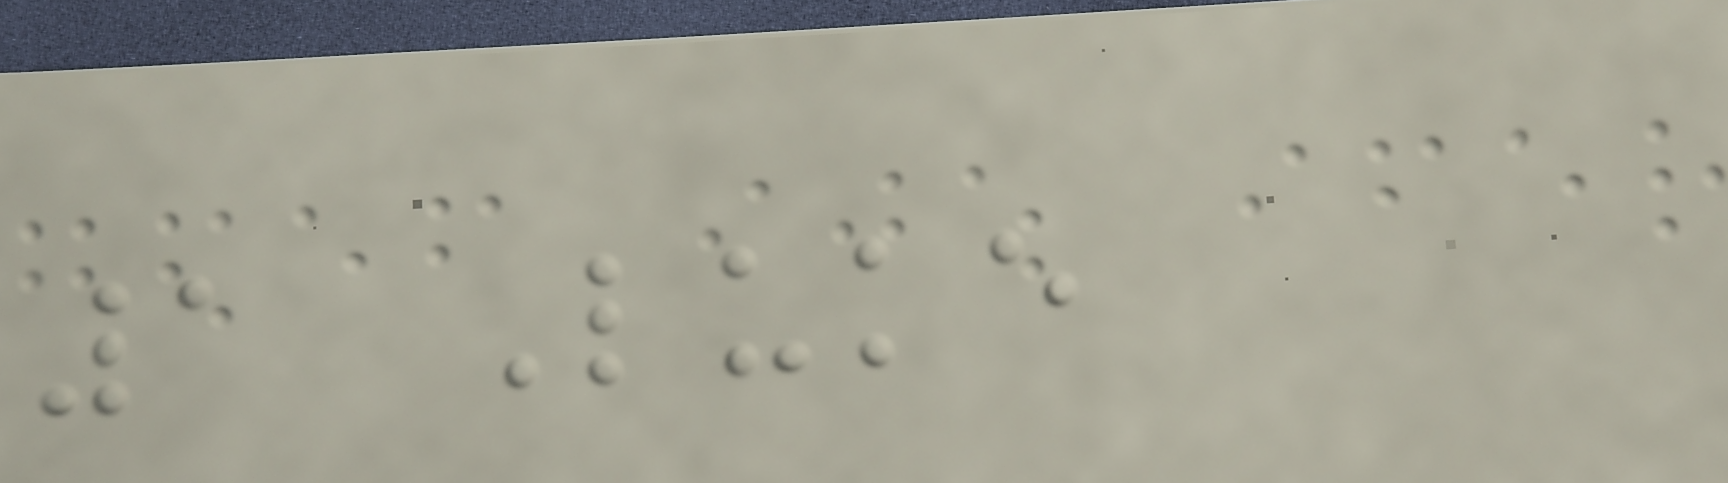1 Luke
